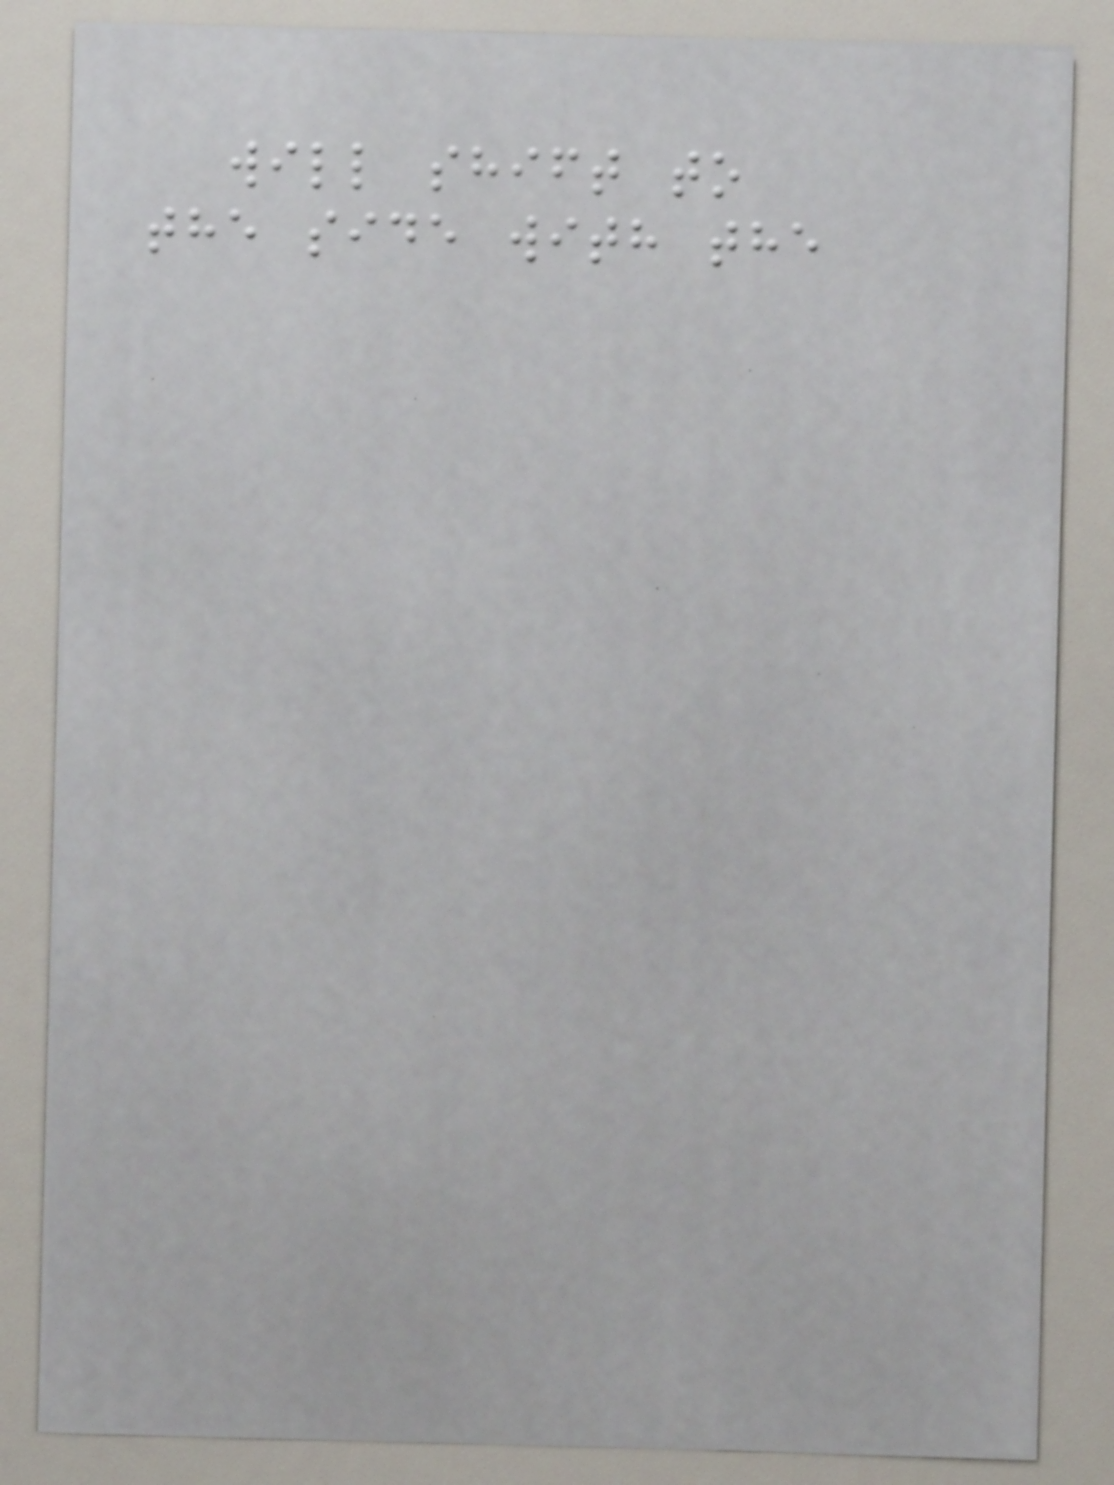will shift to
the side with the
